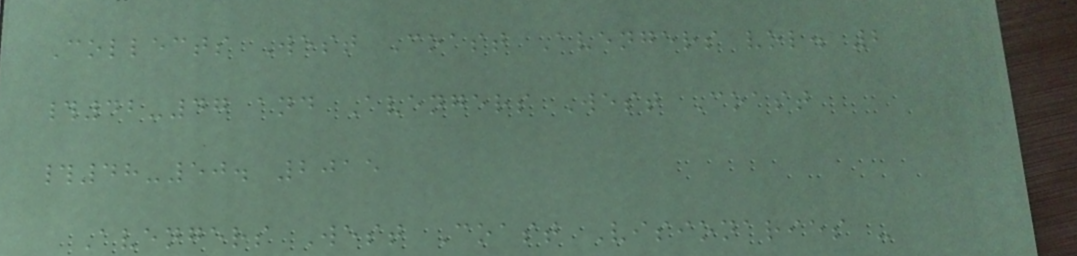Collects West Coast Avengers vol. 2
#42-47 and Avengers West Coast
#48-50. 2015
Avengers West Coast Visionaries -
